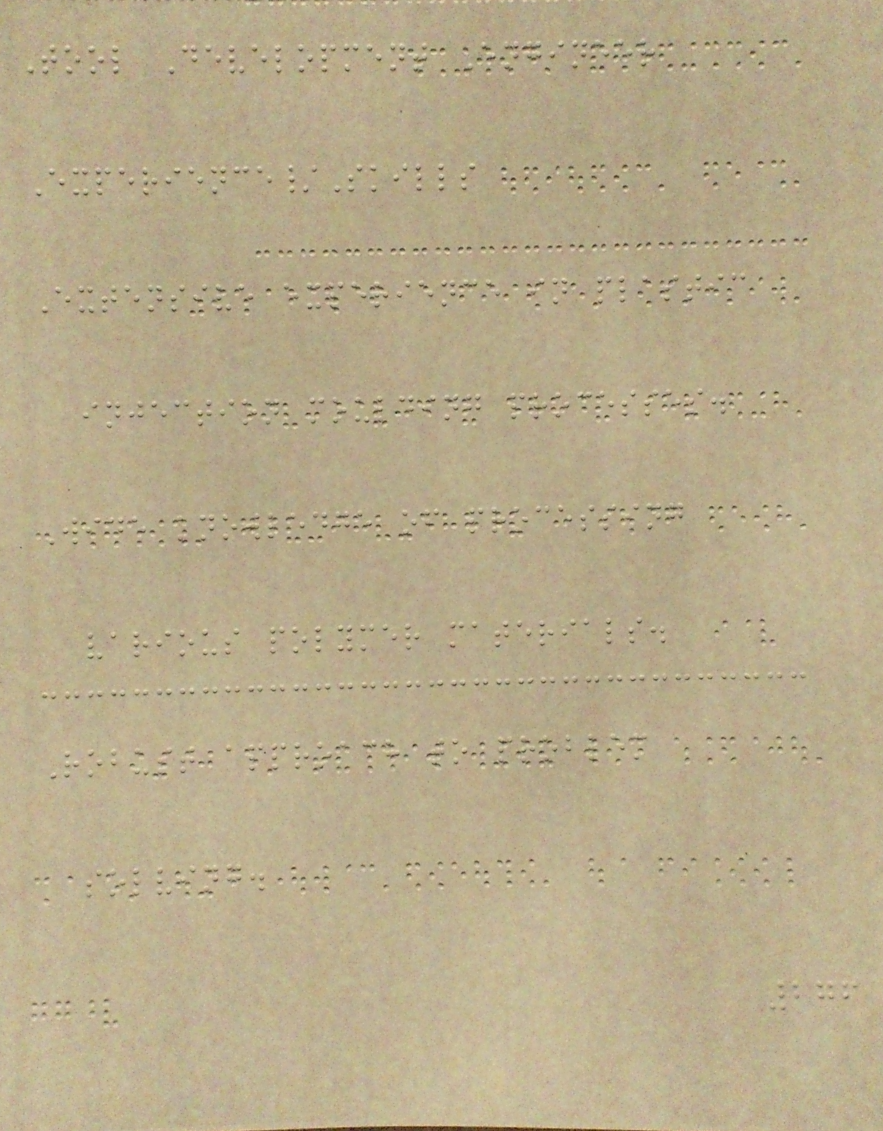Tool Development Engineer
Experience/Skills
Extensive experience in plastic
injection moulding processes.
Wide knowledge of processing
various polymer materials.
Robust approach to problem
solving.
276
